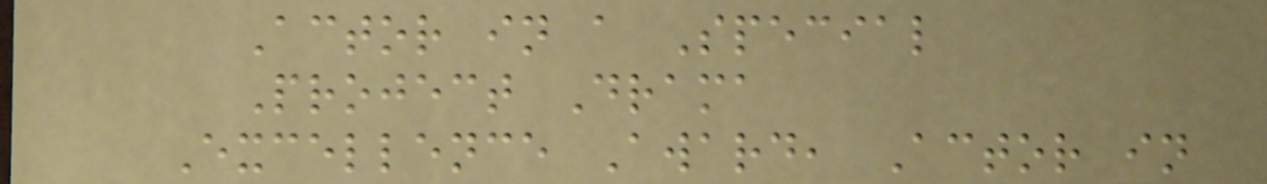Actor in a Special
Project Drama
Excellence Award, Actor in
